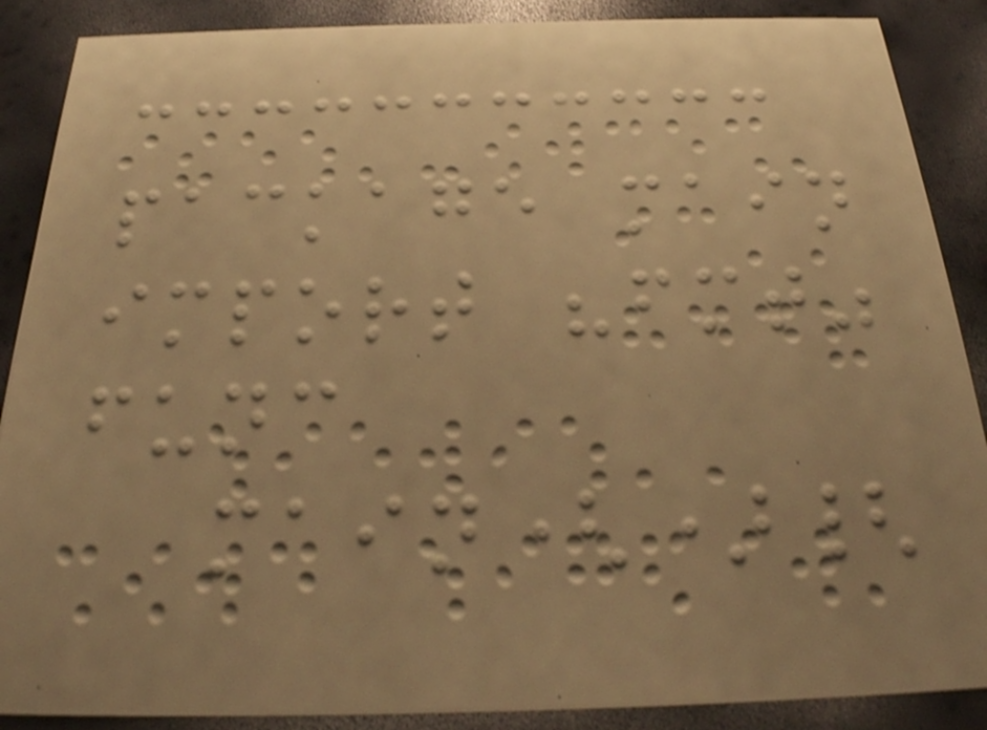package main
import "fmt"
func
main(){
